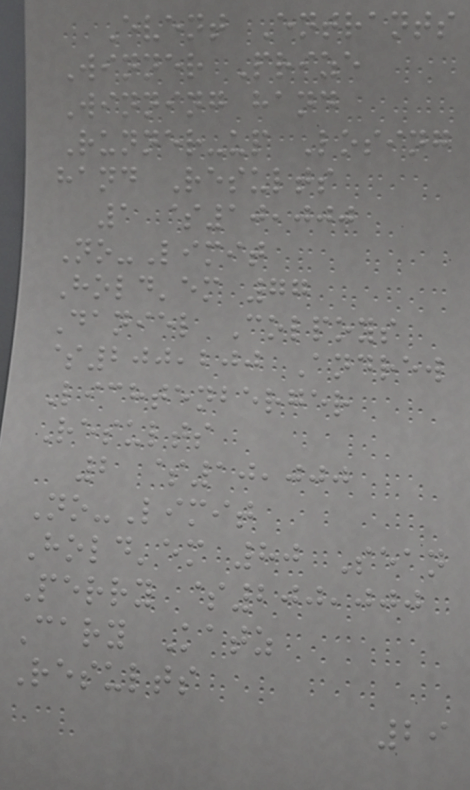Event Entrants
Winner Prize
Winning hand
Runner-up Losing
hand Results
1 $10,000
No-Limit
Hold'em 77
Daniel Colpoys
$200,200 Andrew
Lichtenberger
Results
2 $10,000
No-Limit
Hold'em 80 Sean
Perry $200,000
Cary Katz
Results
29
